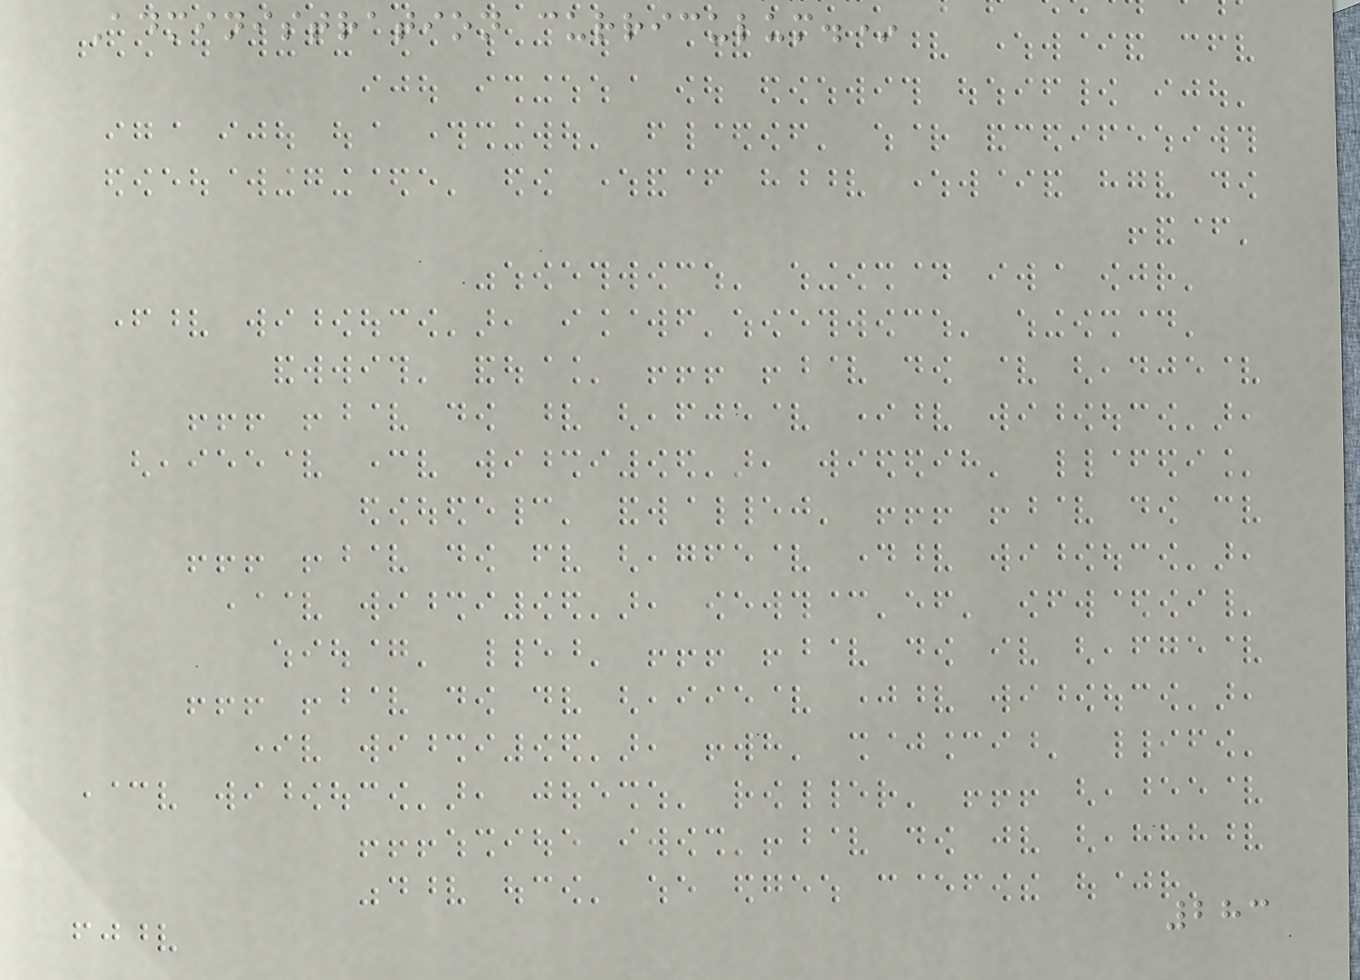Administration curriculum.*
283
